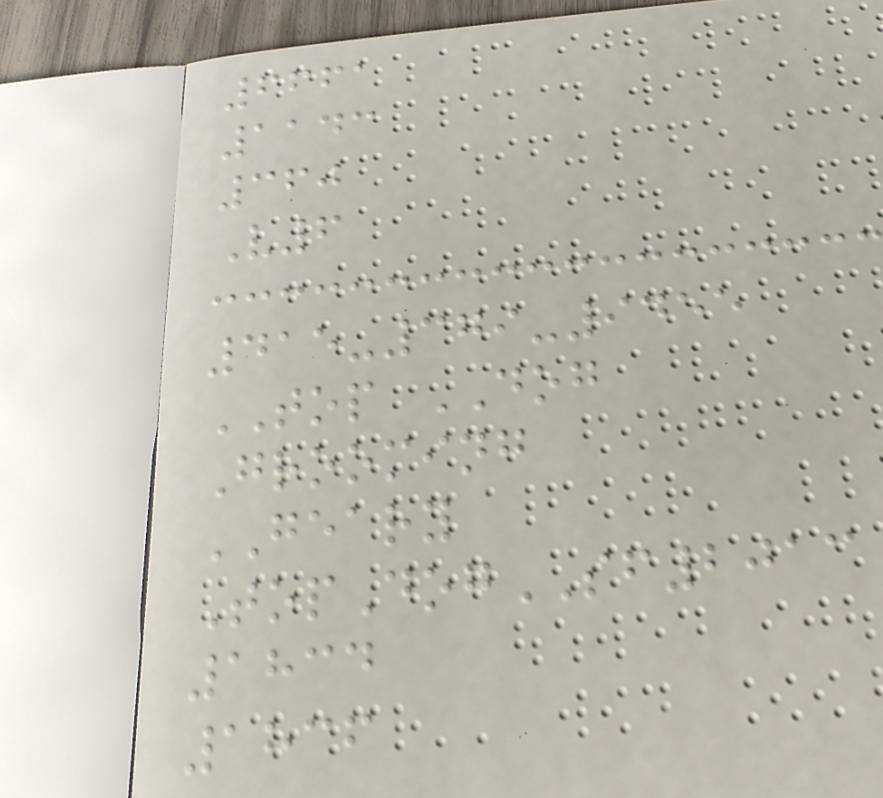6661
1143
360
V6
415-379-9455
TOP DOG
Grooming
GEARY
TopDogSF2013
1834
1836
